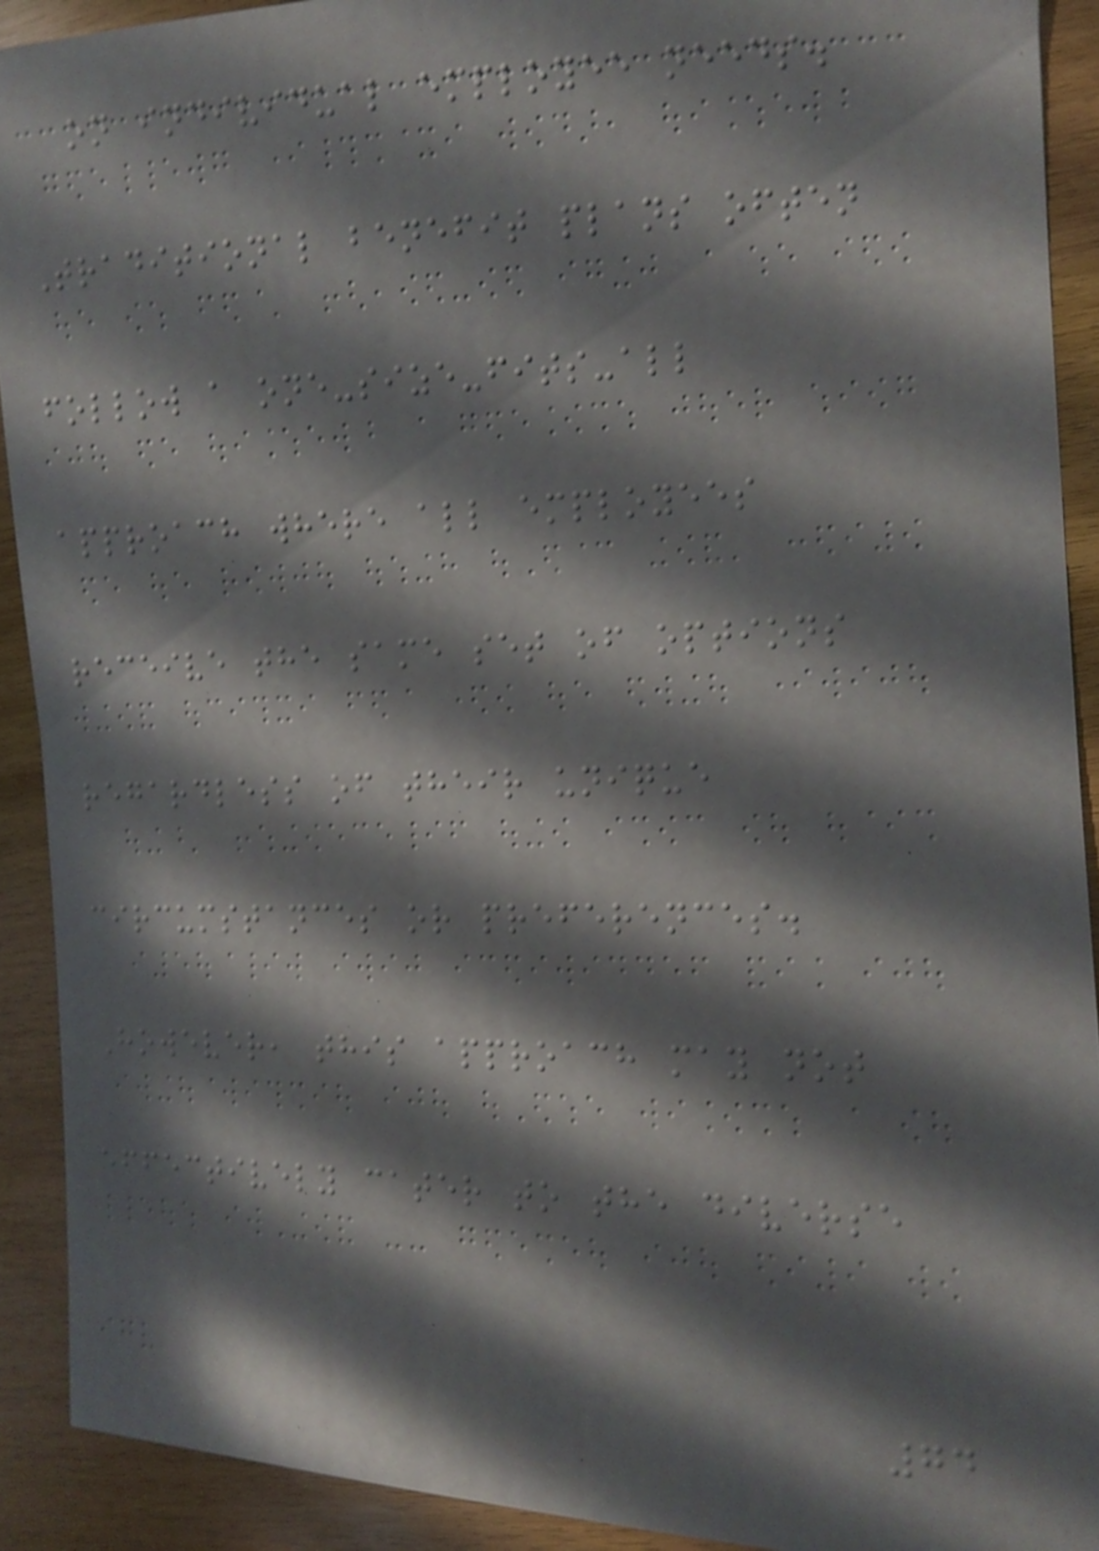on individual employee needs.
Traditional benefit plans often
follow a one-size-fits-all
approach where all employees
receive the same set of options
regardless of their unique
circumstances or preferences.
However, this approach may not
effectively cater to the diverse
74
